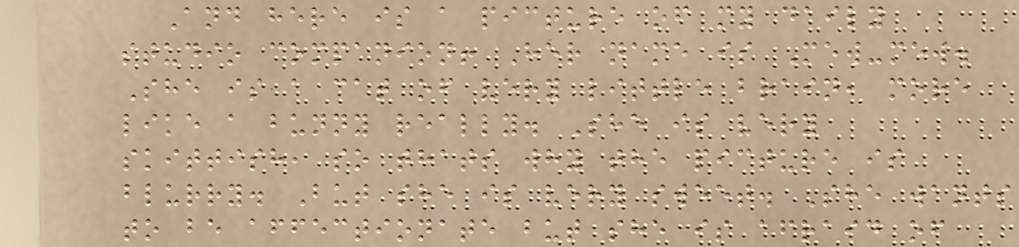And here is a picture of my daily
studio companion! Her name is Mew-mew.
She is a cat of very little brain, more
like a bunny really. She is very
skittish, so thats why the picture is
blurry. But she is very sweet. She wants
to be affectionate but she is afraid of
